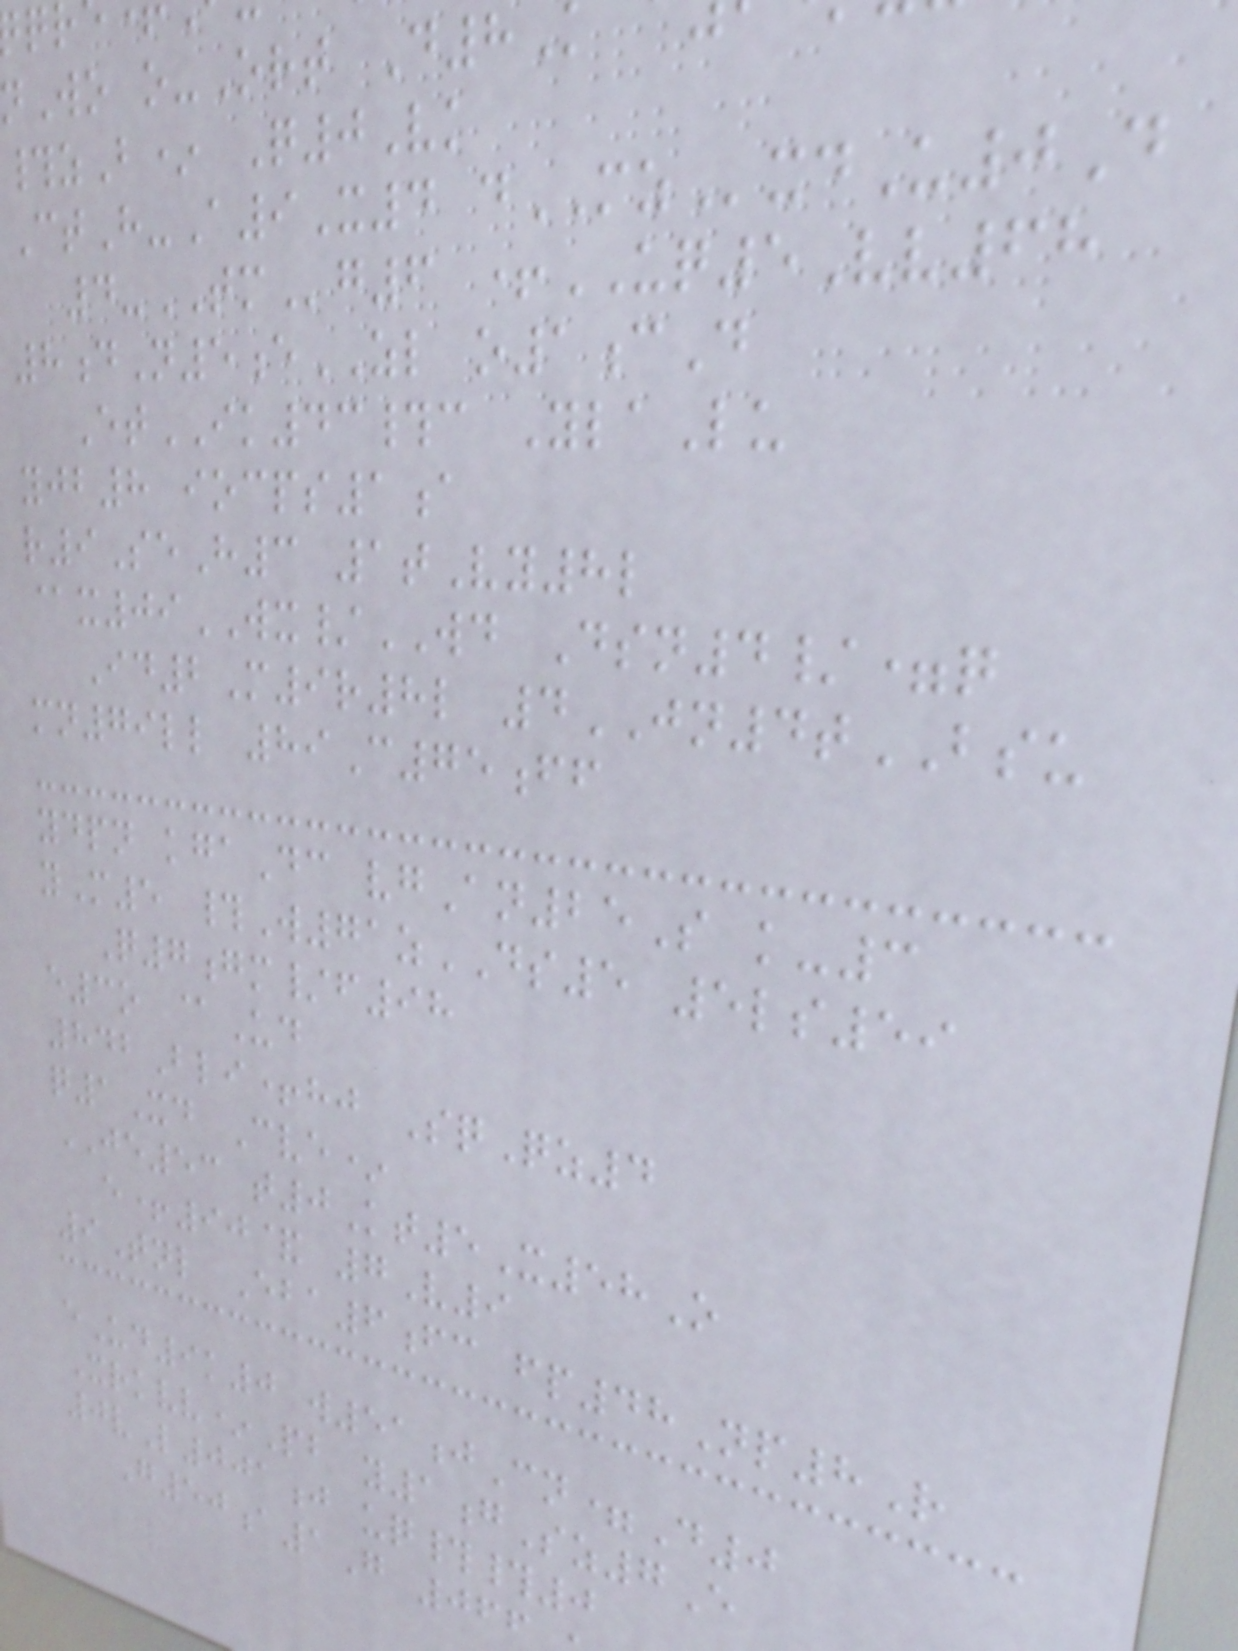nWo o-Ort D8
#zB* Q0Vk
CtH-A9X4 dMZxdU0D
4-TMg6 +UQ5Vv68
8dN5eZL o1cD
EtIK43#c YlaLu
yjb8 iocps1a
r9SeH3 1tVy8l
@x09WX/WD Dsn4/=q
Id2M9r8l 4JN4tBSU
mn79ll 89C75ff
ydpn kgaDc vgAn25S k-3
yM5 #W71zDS5 5ls59
Q7gm/f98
e3o @Ud
842Bli+hj SqQz4
q1Xd Cve*
JE53 t0Kt5X58O
e+90& 7V9
9Tnl Eba6fc fp48Np8R
eUd9k0 w51jCn=D0
Xrkvv*Pb y1gSz7E
0vL001j uq##0
G50a1G 066
